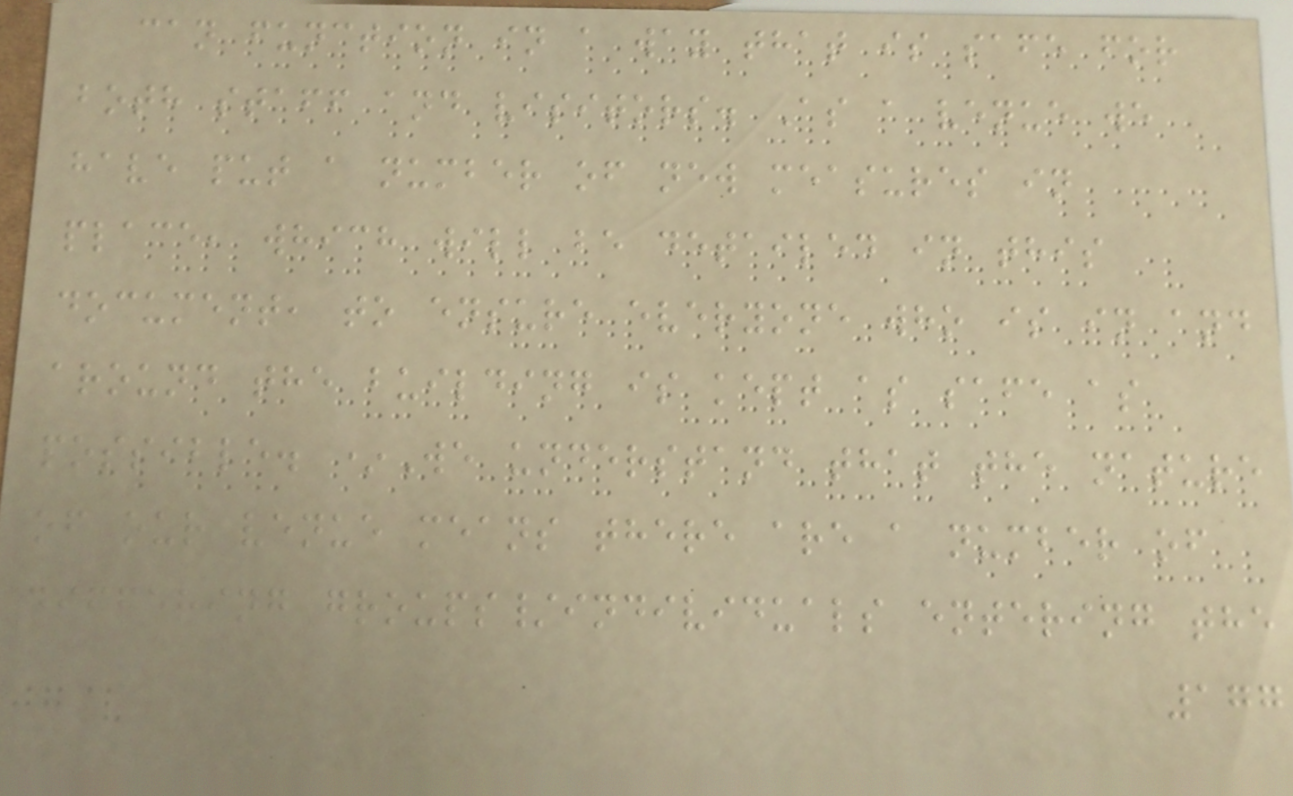can function in a way that is safe for
both staff and visitors. As a venue we
have put a number of new measures in
place, which will be detailed in this
document, to ensure everyone who is in and
around the building is kept as safe as
possible. *We understand that the nature
of our venue means there are a number of
differing groups/individuals entering the
177
